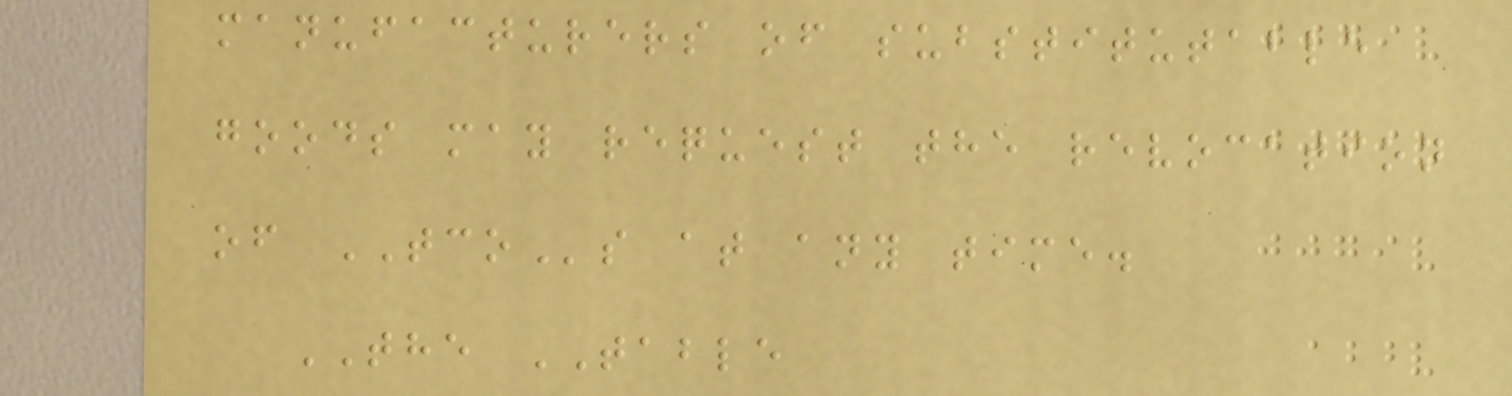manufacturers of substitutable
goods may request the revocation
of TCOs at any time.
THE TABLE
